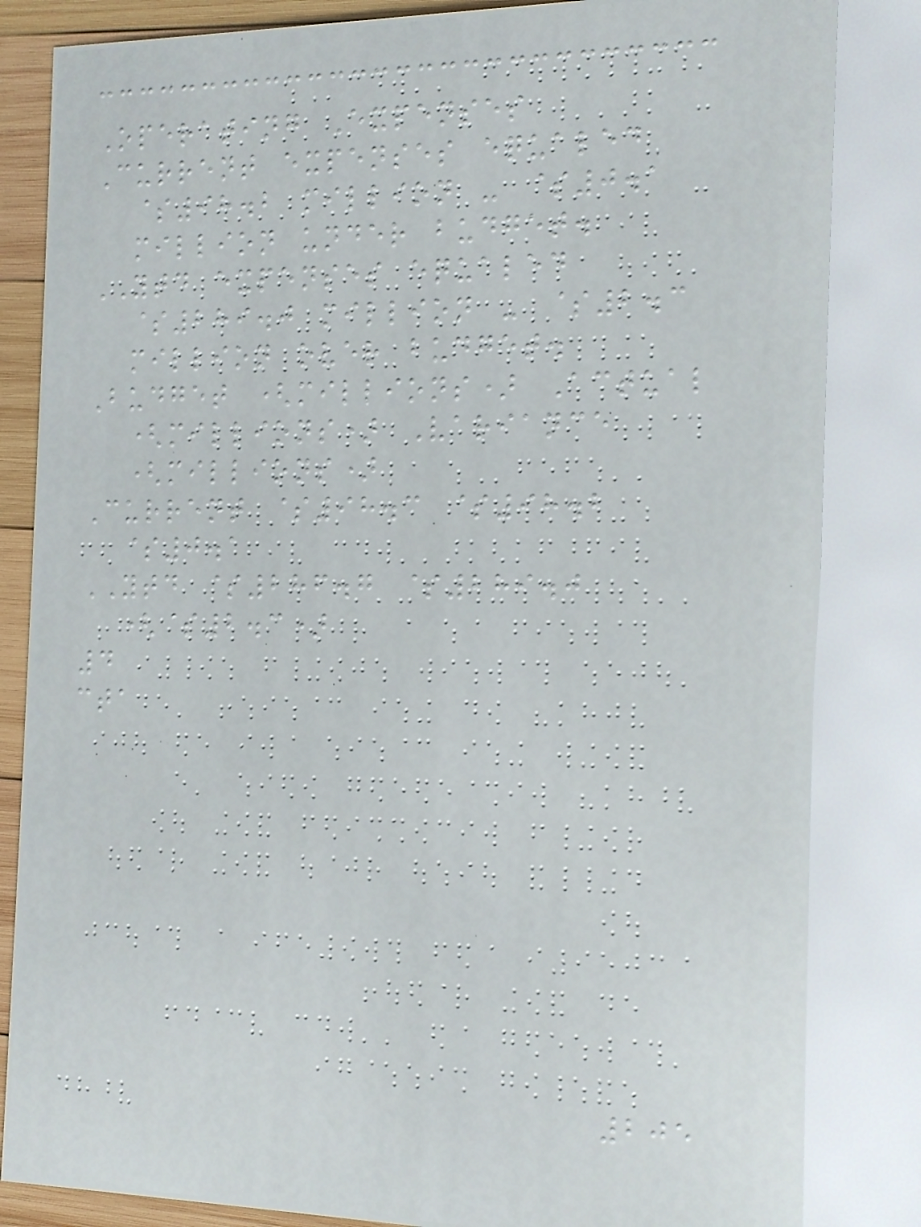Operating Expenses
Current expenses equaled
$98.2 million - $0.1
million under budget.
YTD expenses equaled
$289.0 million - $2.3
million over budget.
Budget (millions) Actual
(millions) Variance
(millions)
Current $98.3 $98.2
$0.1
YTD $286.7 $289.0
($2.3)
4
cta
205
